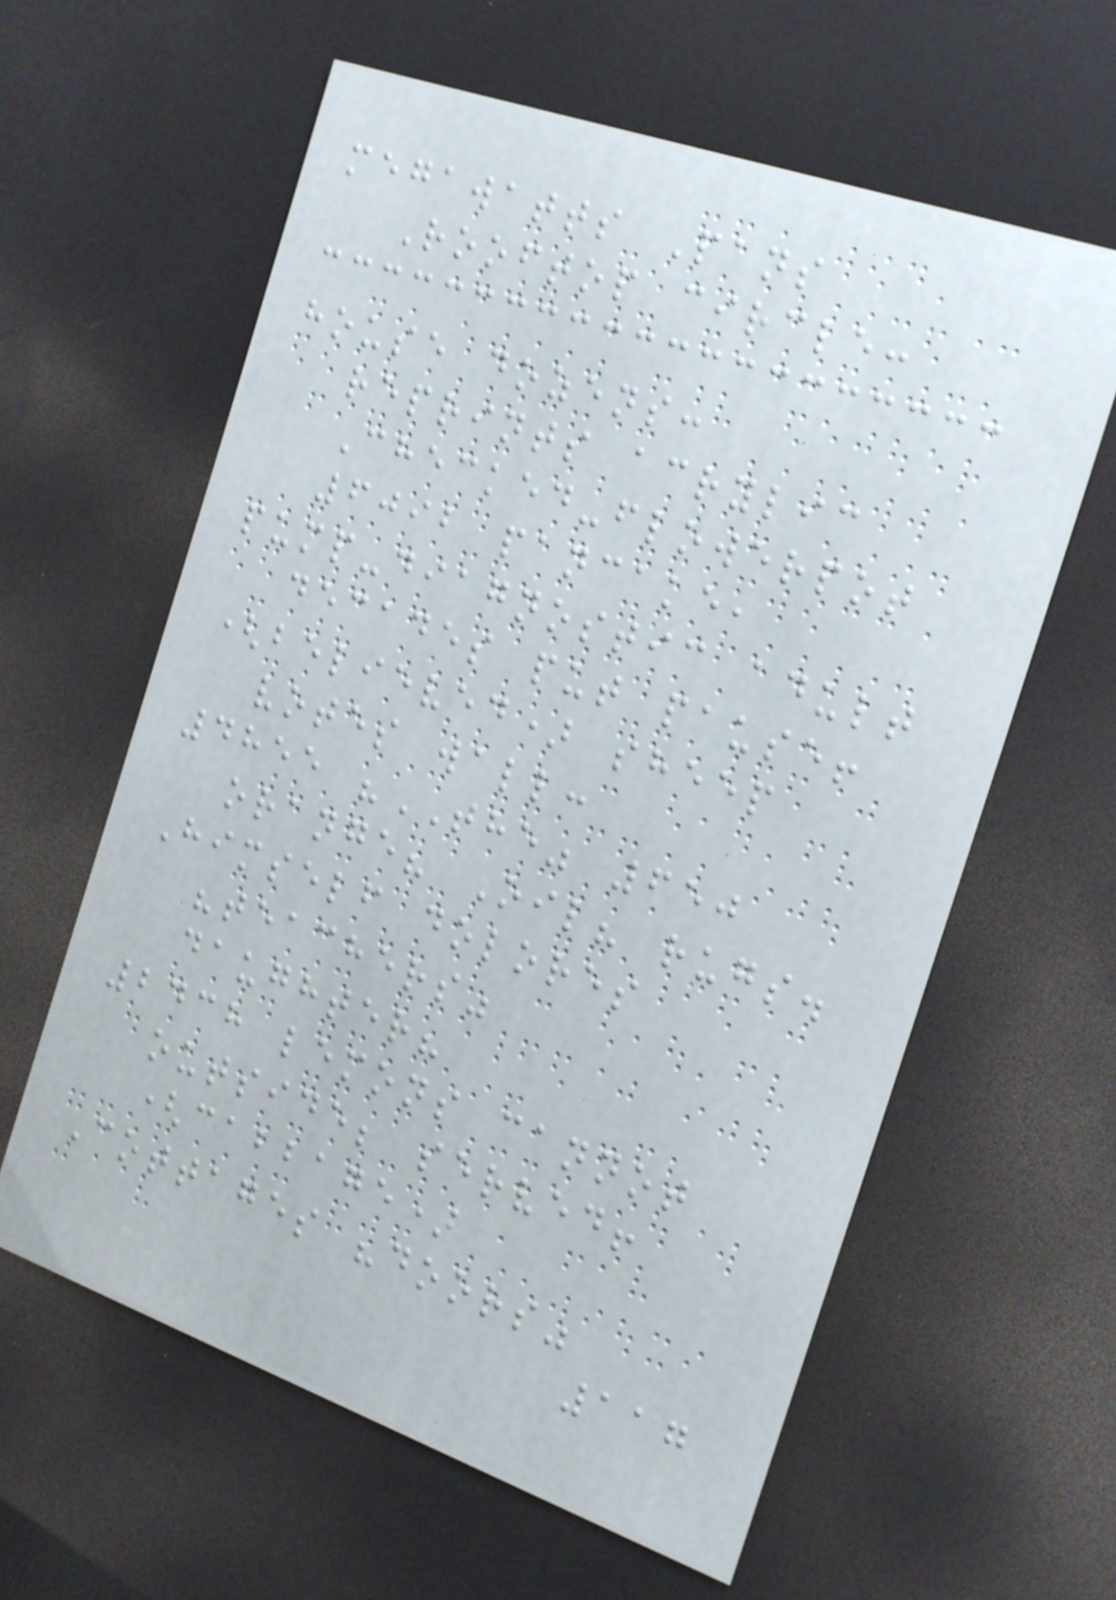megawatts Pans
Rooftop circle:
house dozens:
reprints acrylic
Checked-flowerpot
6092 pancake,
pump-diagnostic adult
decades put pause!
(believed) sheep
votes wall:
4855 "THE" 650
orange? Oil? rugs.
Himself dolores
"teachers"
daughter?
2438 lemons cannot
outside; served!
(cabbage)
Cottages "doors"
117
